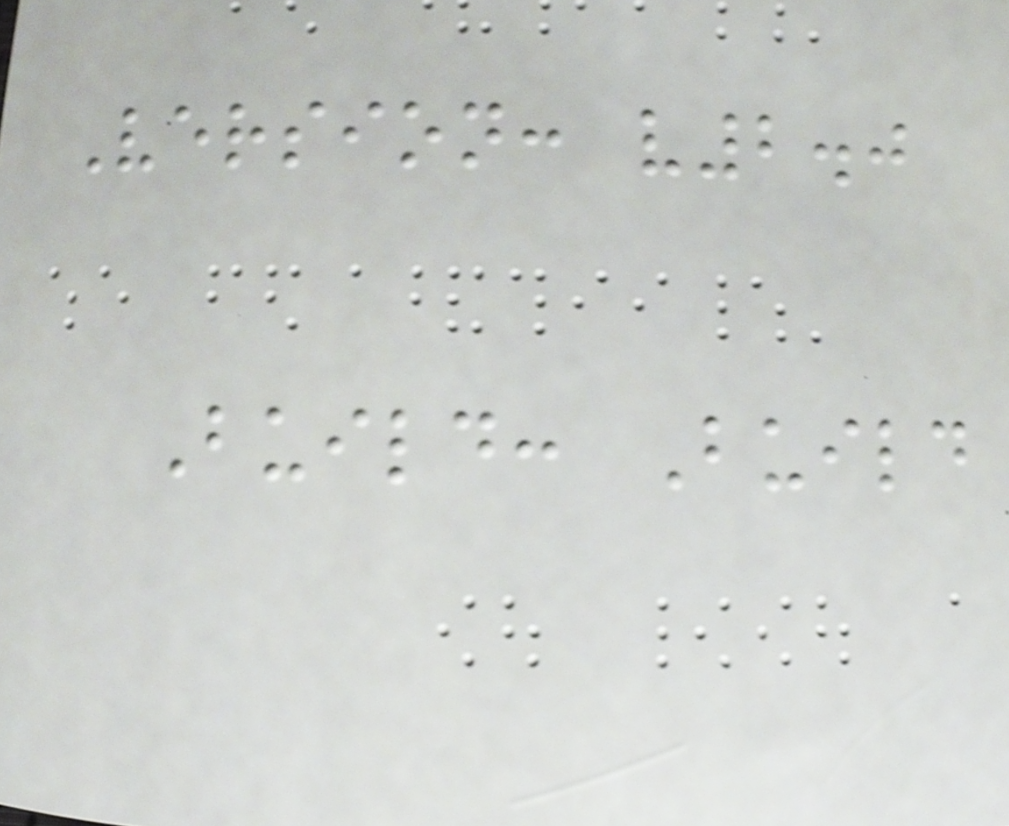Version: v2.0
Build: Build
